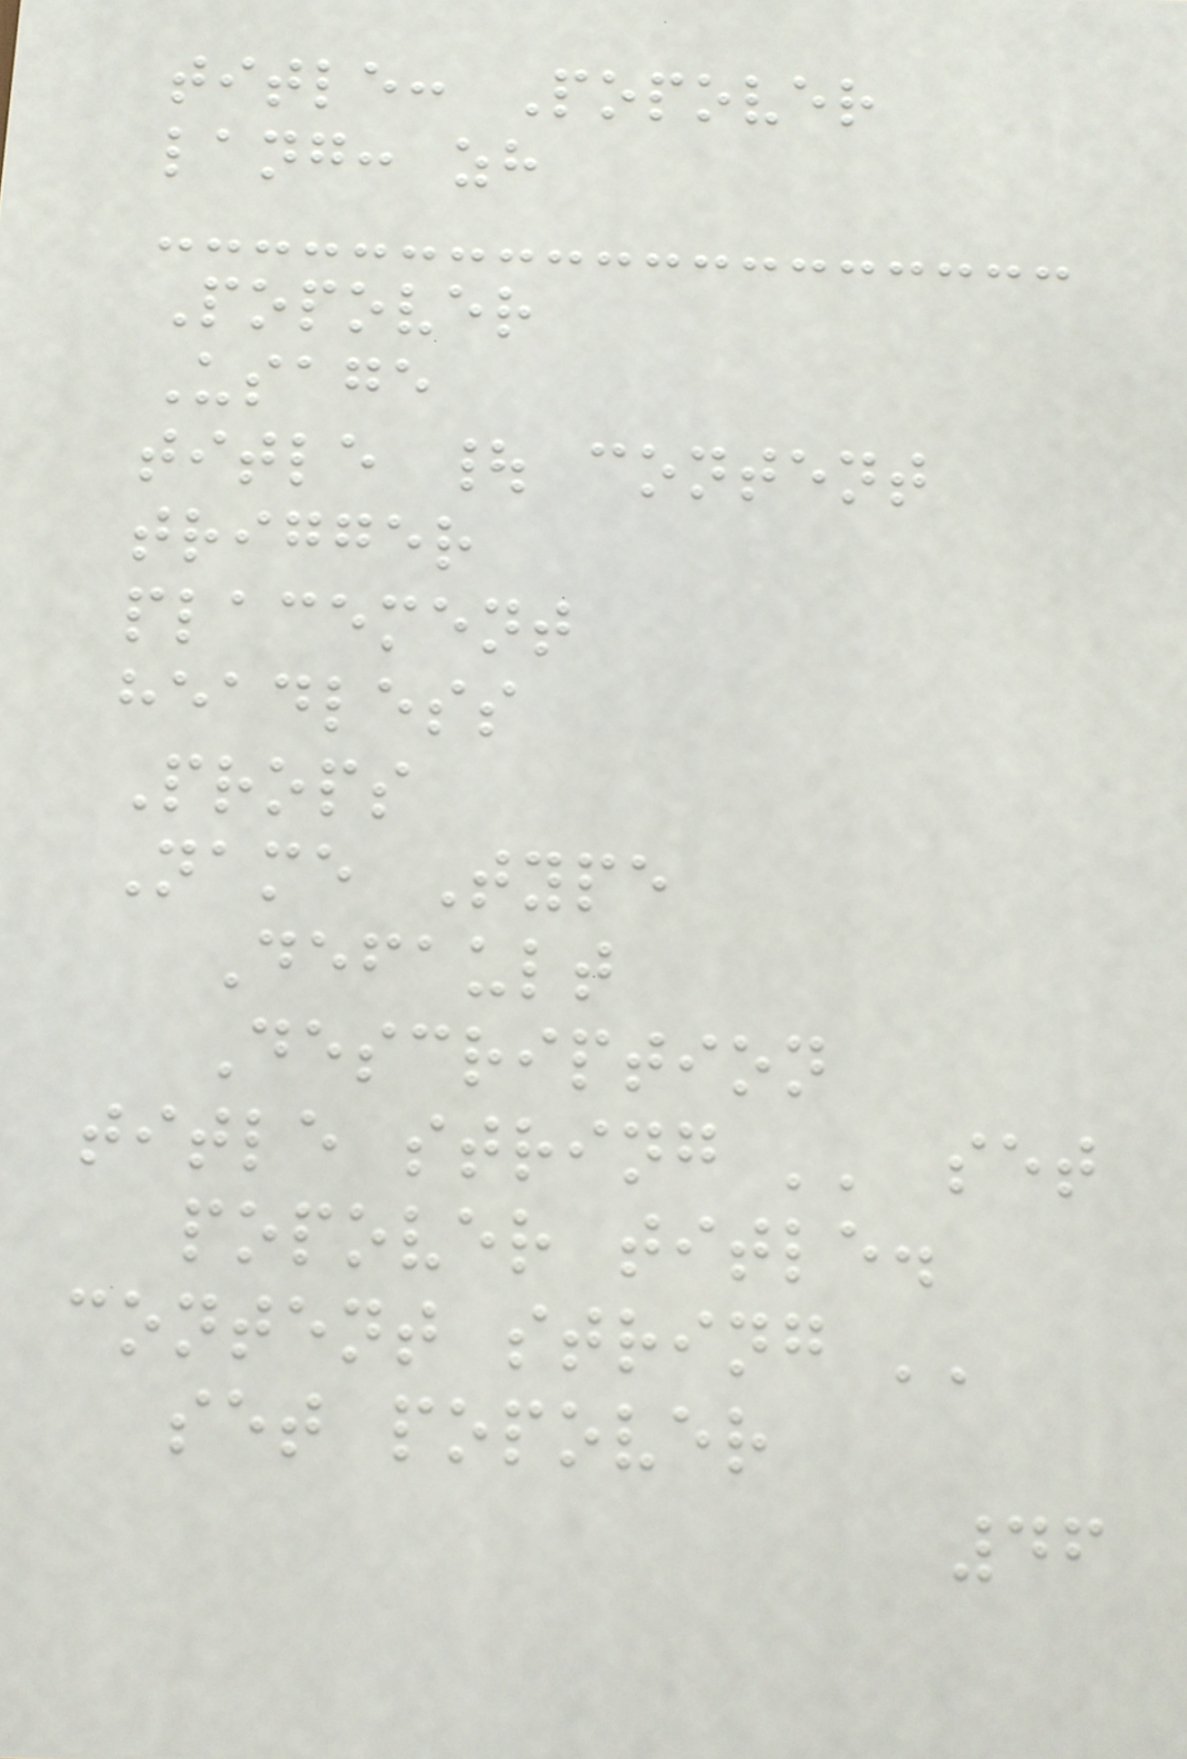title: Popover
lang: zh
Popover
Usage
title | content
trigger
placement
headless
Props
Name Type
Default
Description
title string '' set
popover title.
content string ''
set popover
46
